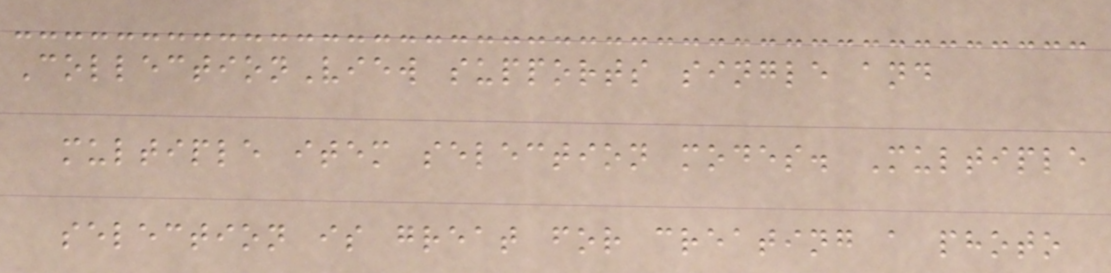CollectionView supports single and
multiple item selection modes. Multiple
selection is great for creating a photo
